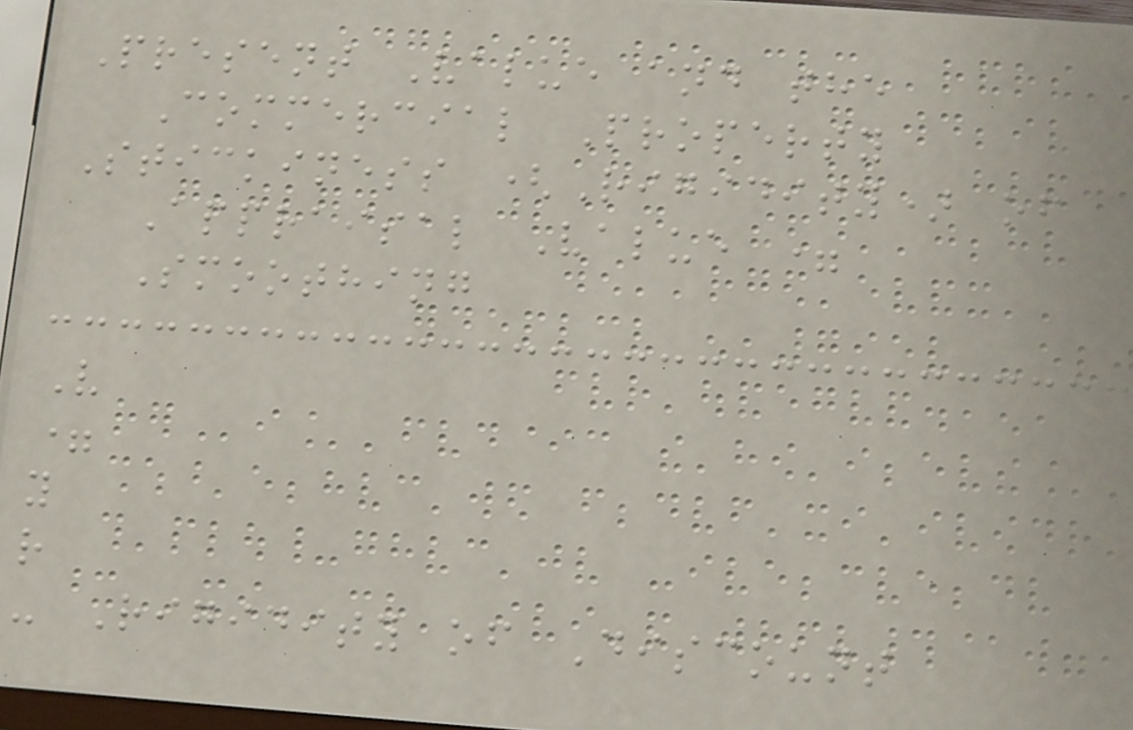Present Value and the
Commercial Property
Stickiness (Rigidity) of
Appraisal Value =
Smoothing
V
=
y
r
- Rigidity of Discount
